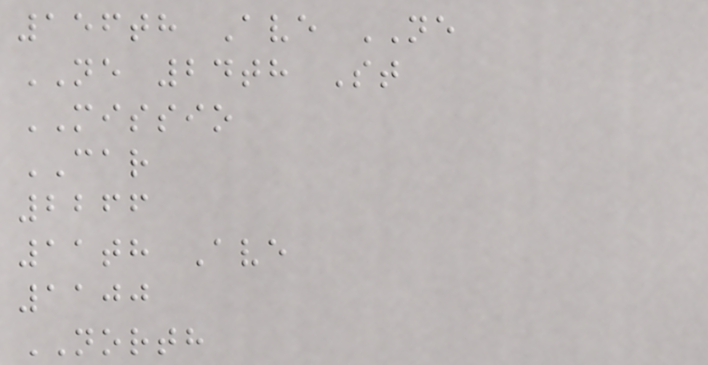156th Ave NE
NE 24th St
MISSIO
CAR
2266
11th Ave
1100
NORTH
